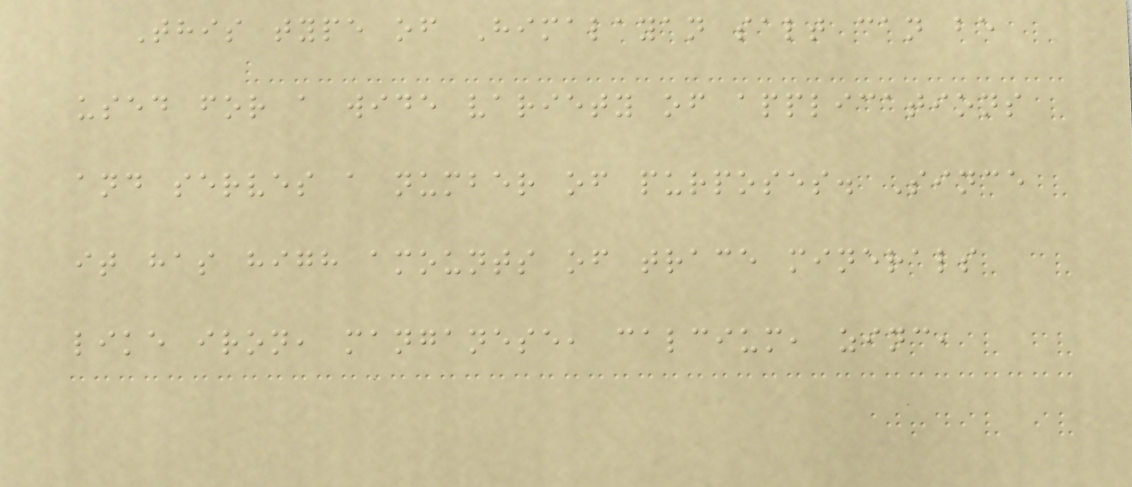This type of Himalayan salt can be
used for a wide variety of applications
and serves a number of purposes. Since
it has high amounts of trace minerals
like iron, manganese, calcium, zinc,
